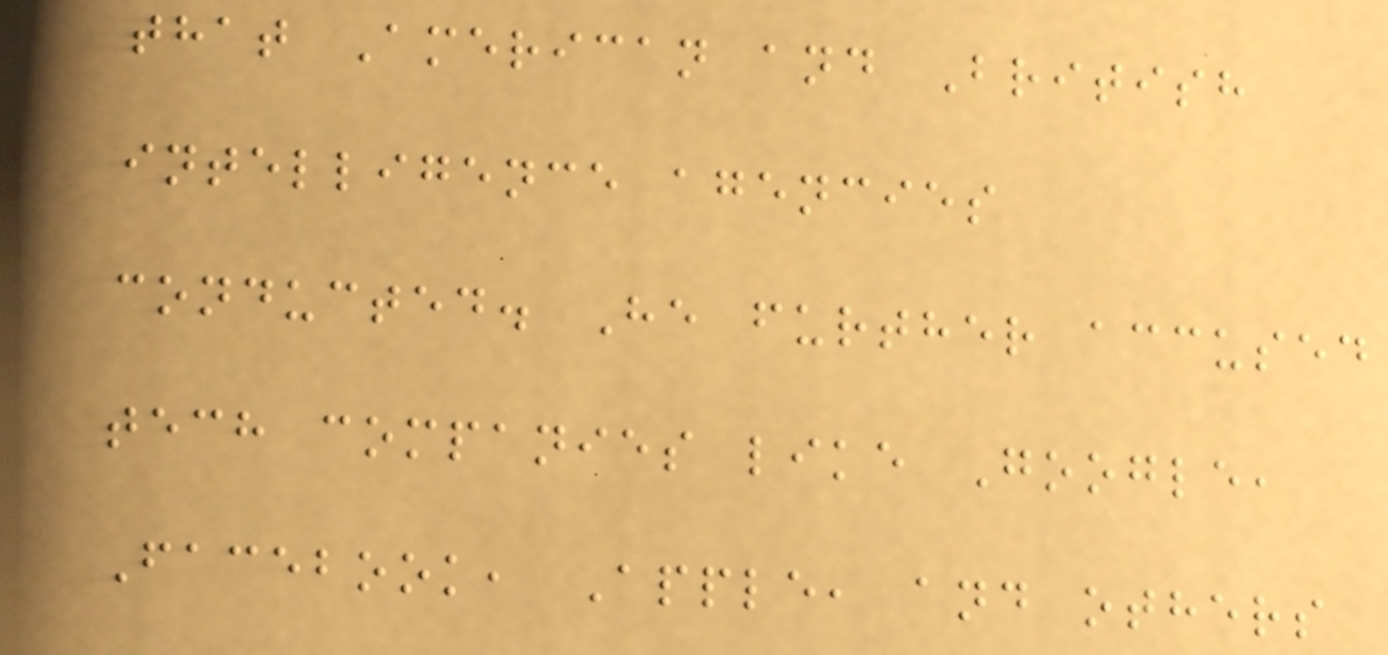that American and British
intelligence agencies
conducted. He further accused
tech companies like Google,
Facebook, Apple, and others
